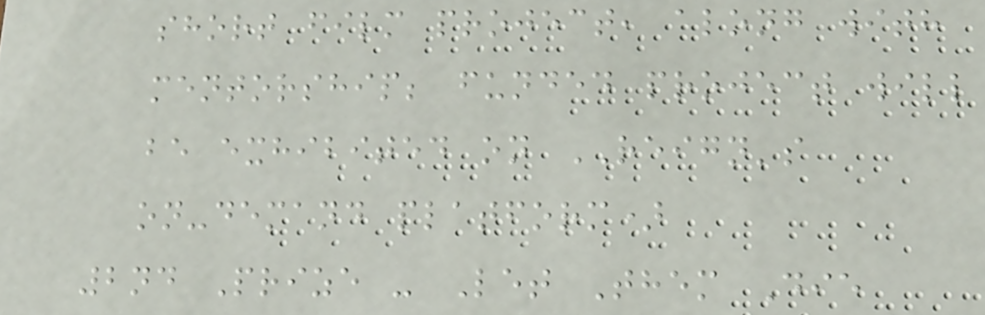short film project, along with
mentorship; funded project will
be exhibited on REIGN's
on-demand platform)
2nd Prize - Let Them Die
